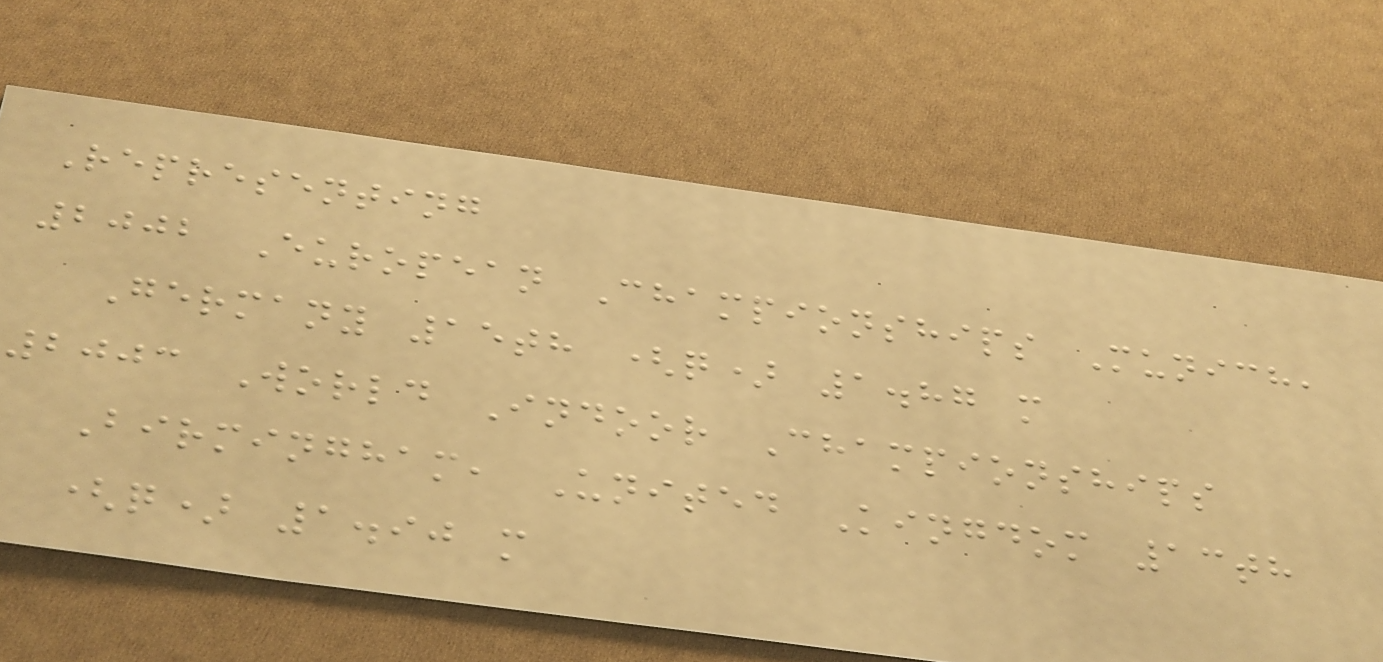Representing
2002 European Championships Munich,
Germany 15th (q) 1.87 m
2003 World Indoor Championships
Birmingham, United Kingdom 13th
(q) 1.90 m
